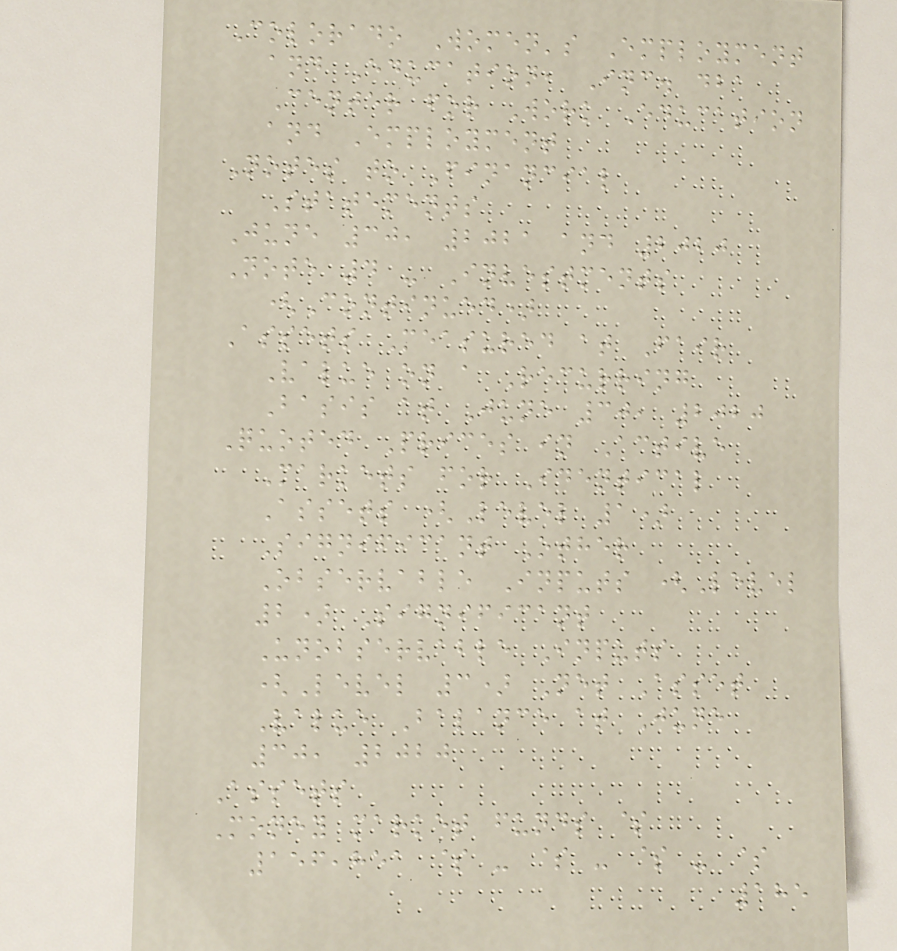Colorado Women's Employment
and Education, Inc. dba
Center for Work Education
and Employment
Notes to Financial
Statements
June 30, 2021 and 2020
Note 4 - Investments
(Continued)
Assets Measured at Fair
Value on a Recurring
Basis at June 30, 2020
Quoted Prices in Active
Markets for Identical
Assets (Level 1)
Significant Other
Observable Inputs (Level
2) Significant
Unobservable Inputs
(Level 3) Net Asset
Value Balance at June
30, 2020
Assets
Money market funds $
156,851 $ - $ - $ - $
185
